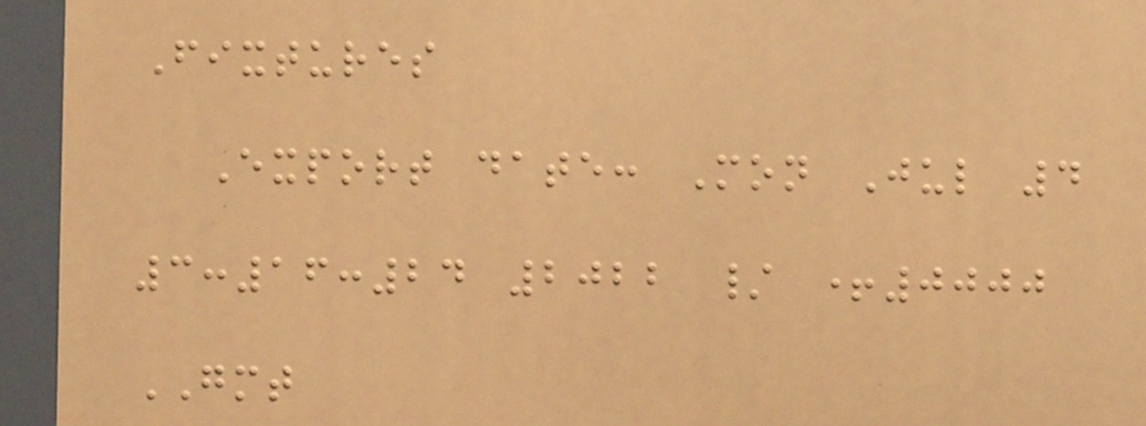Fixtures
Export date: Mon Jul 4
3:16:24 2022 / +0000
GMT
